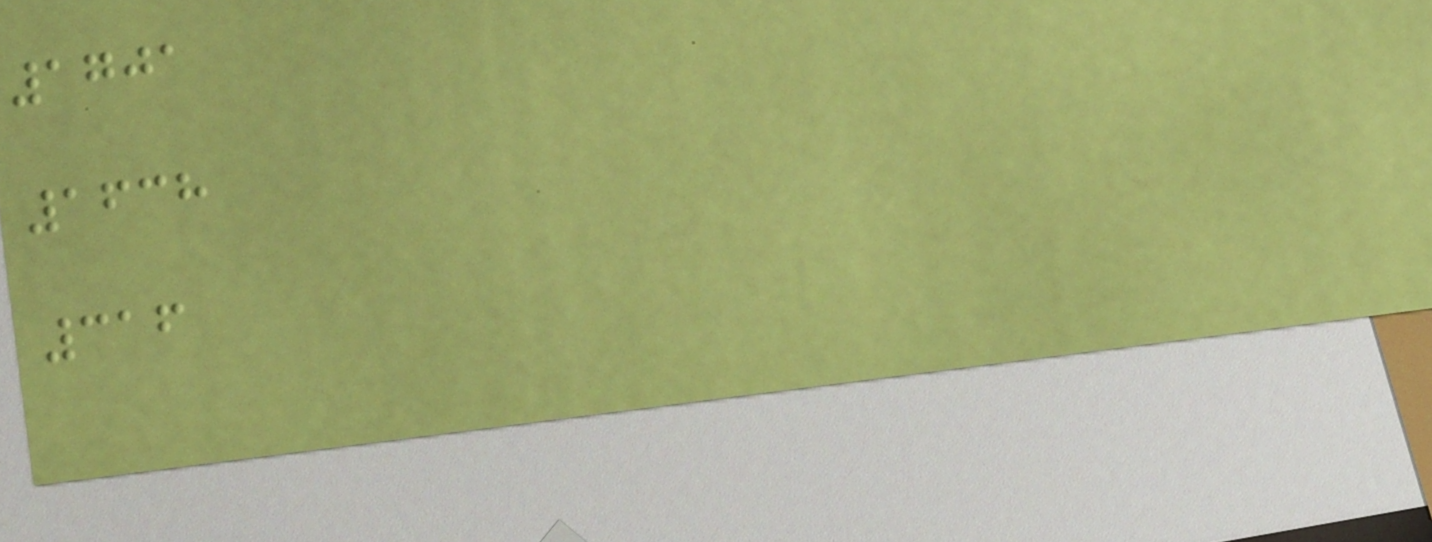1701
1638
316
